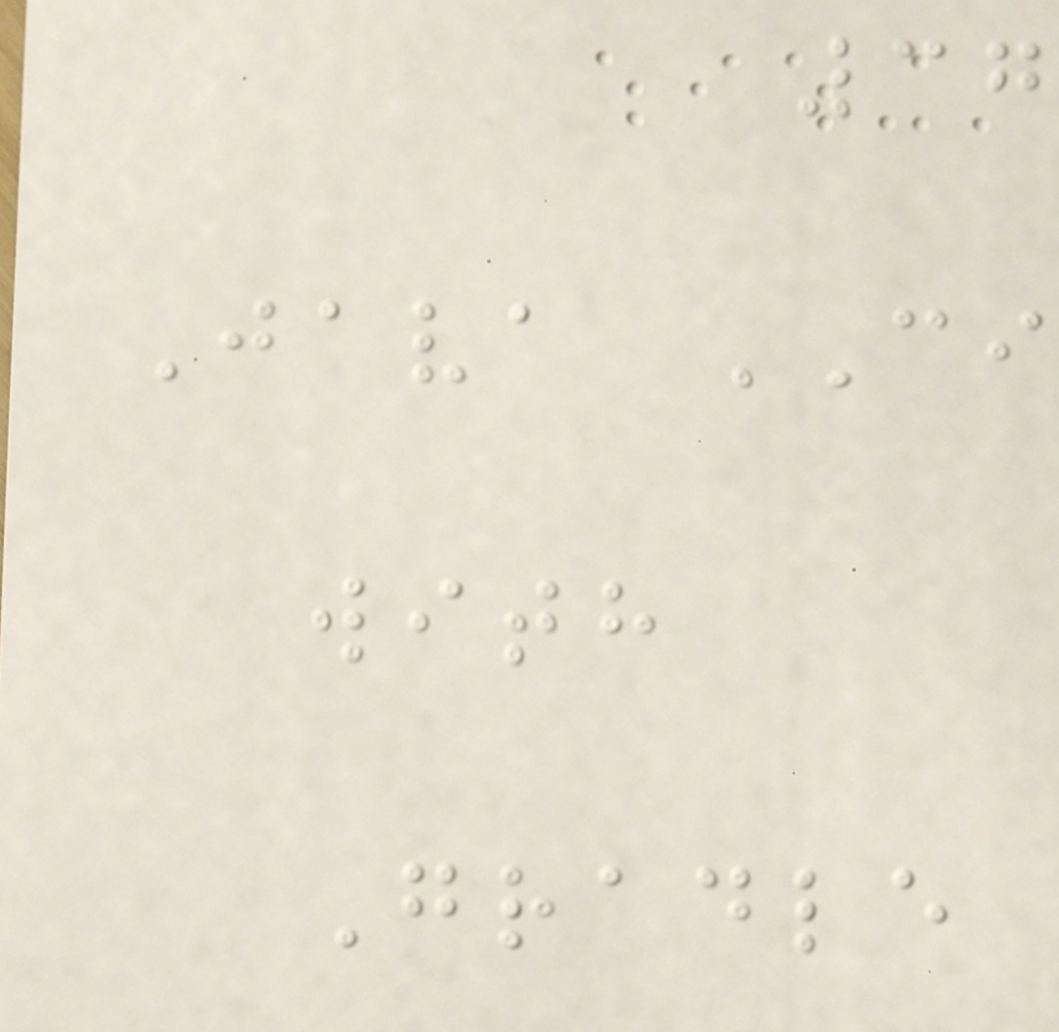37
Java CI
with
Gradle
